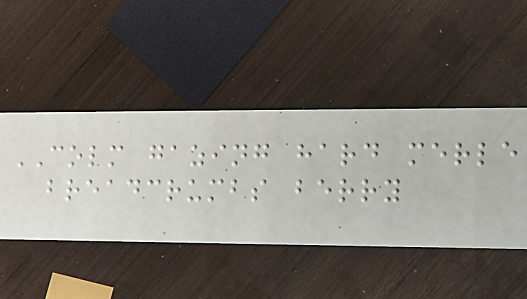COLM gazing hard merle
breadcrumbs berry
